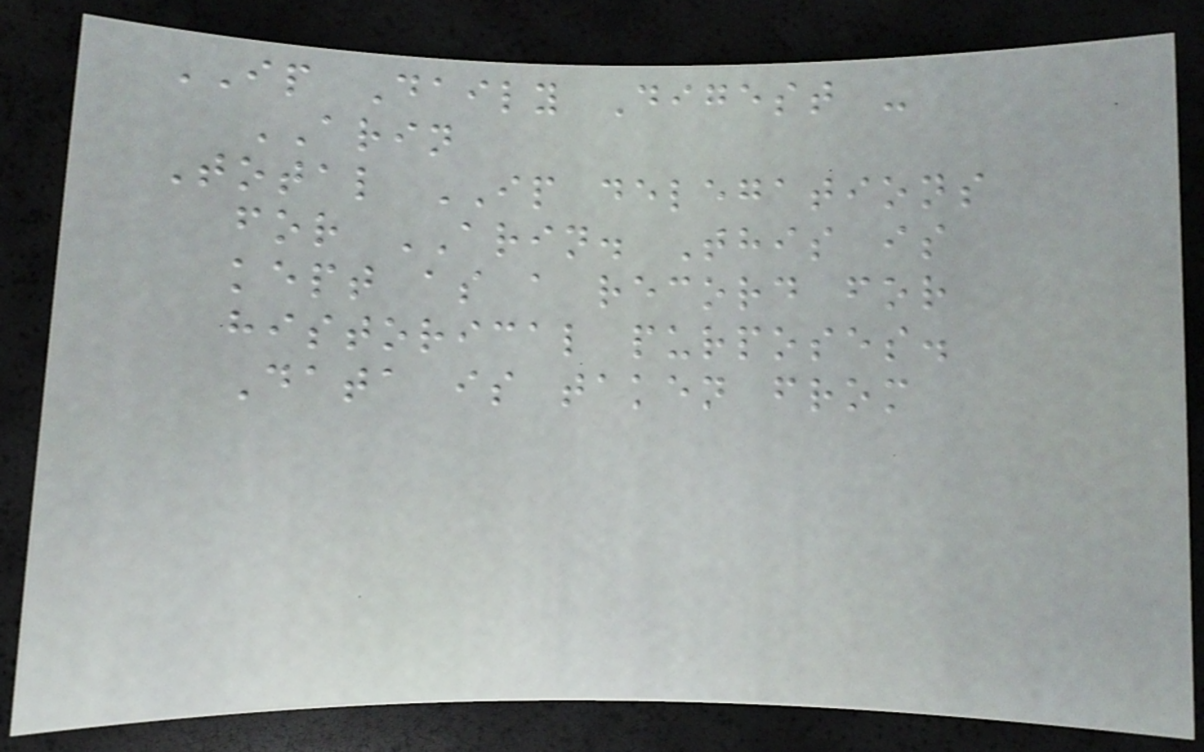IP Daily Digest -
ARIN
Total IP delegations
for ARIN. This is
kept as a record for
historical purposes.
Data is taken from
